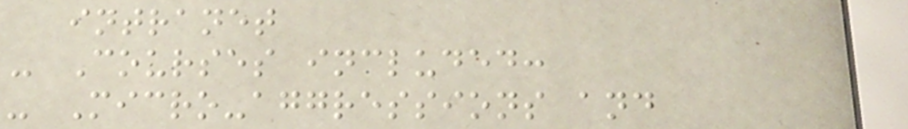intranet
- Courses included:
- Micro-aggressions and
